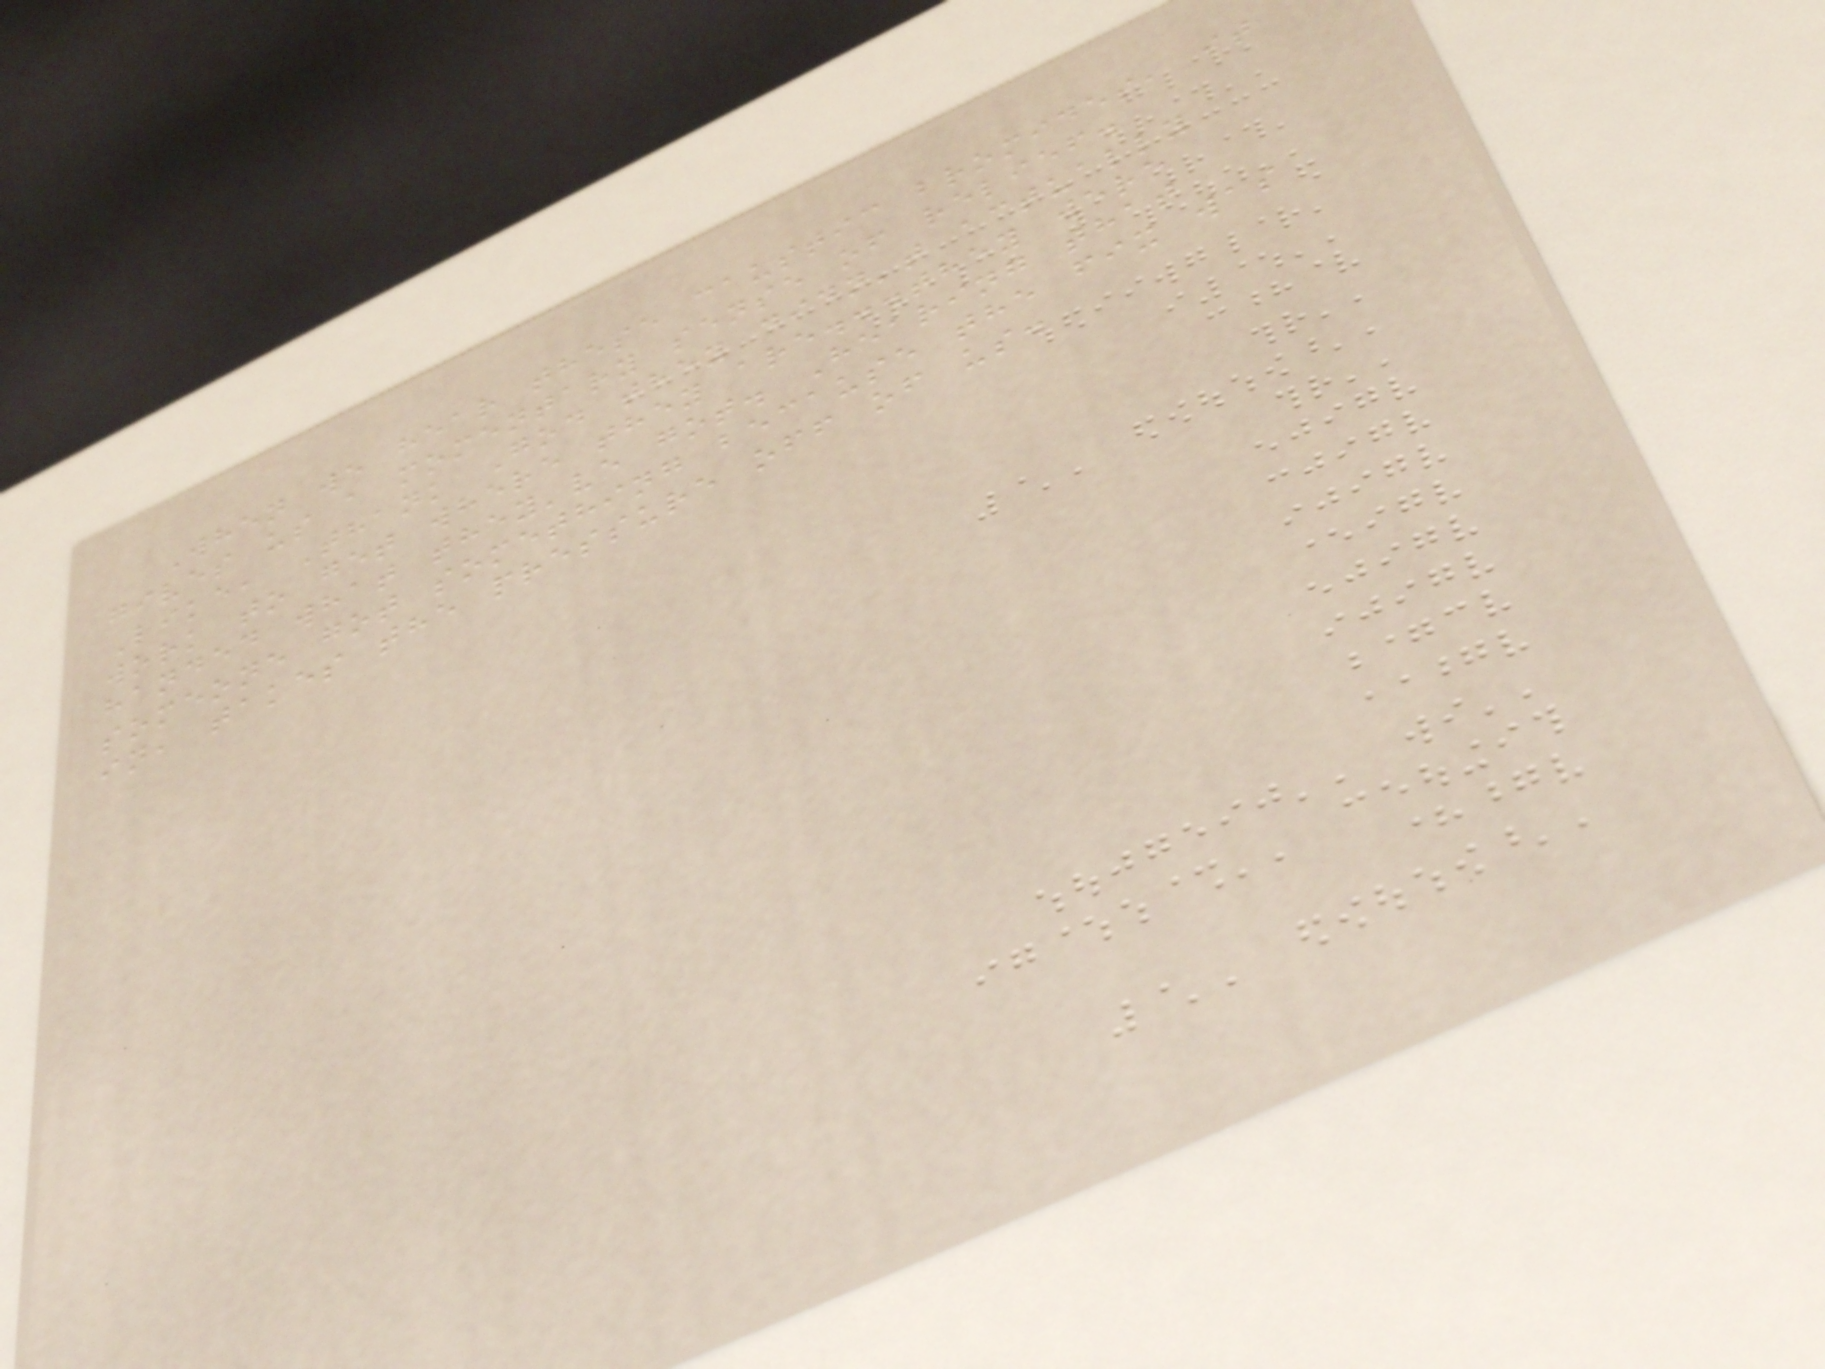When we hear these caustic bromides, it
gives us a momentary sense of relief.
Like, Thank God they didn't actually
work to get where they are...they were
handed what they've got. Hearing that
someone got something because the fix was
in, takes the pressure off of us.
